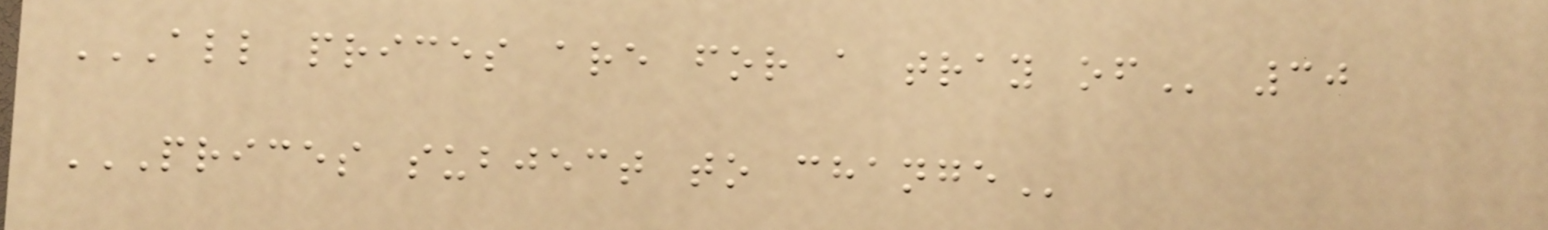ALL PRICES ARE FOR A TRAY OF 30
PRICES SUBJECT TO CHANGE
